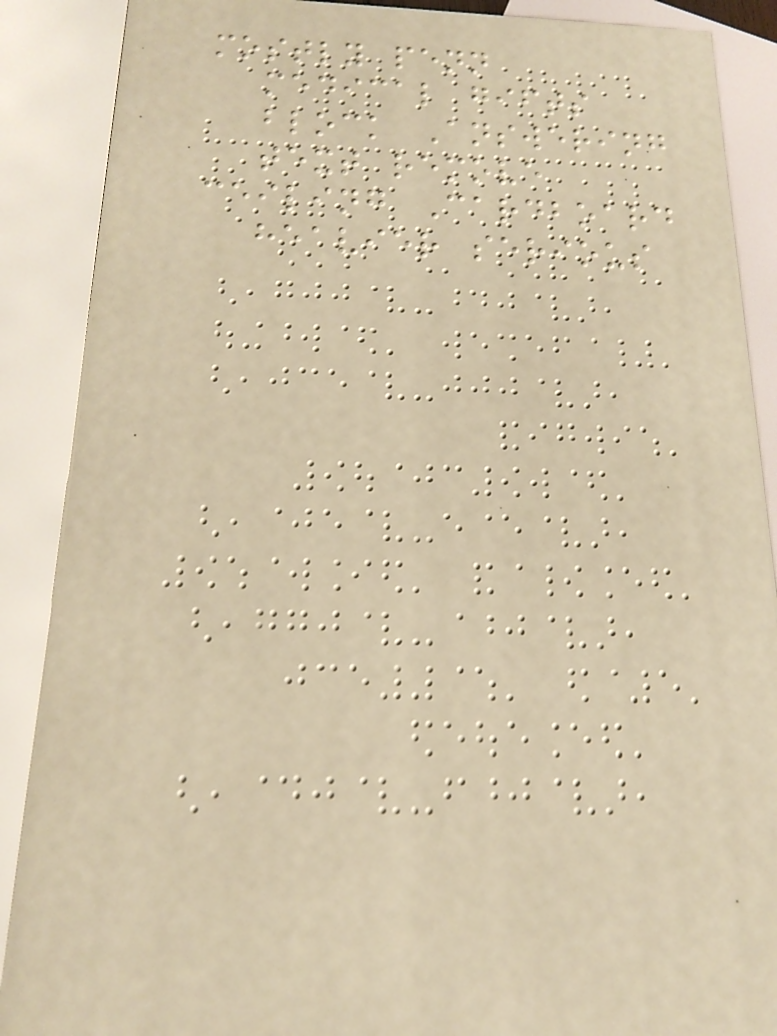mostly penn
medical gifts
block Answering
text remove
ceiling Cardboard
heavier serious
